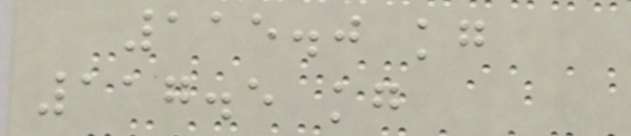115.0 kg
117.5 kg
